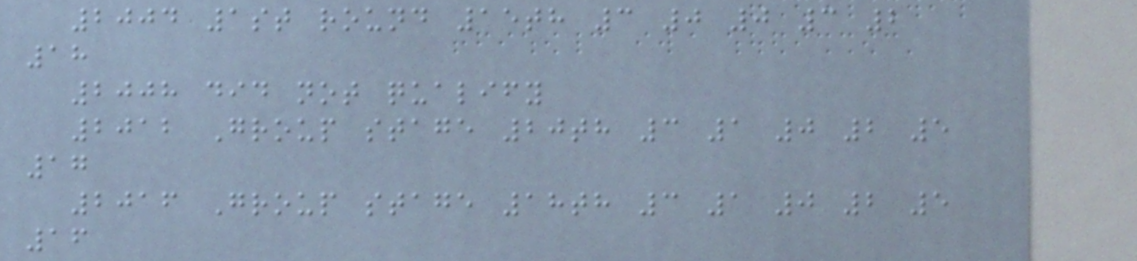2004 1st round 15th 3 0 0 3 2
18
2008 did not qualify
2012 Group stage 20th 3 1 0 2 5
17
2016 Group stage 18th 3 1 0 2 5
16
